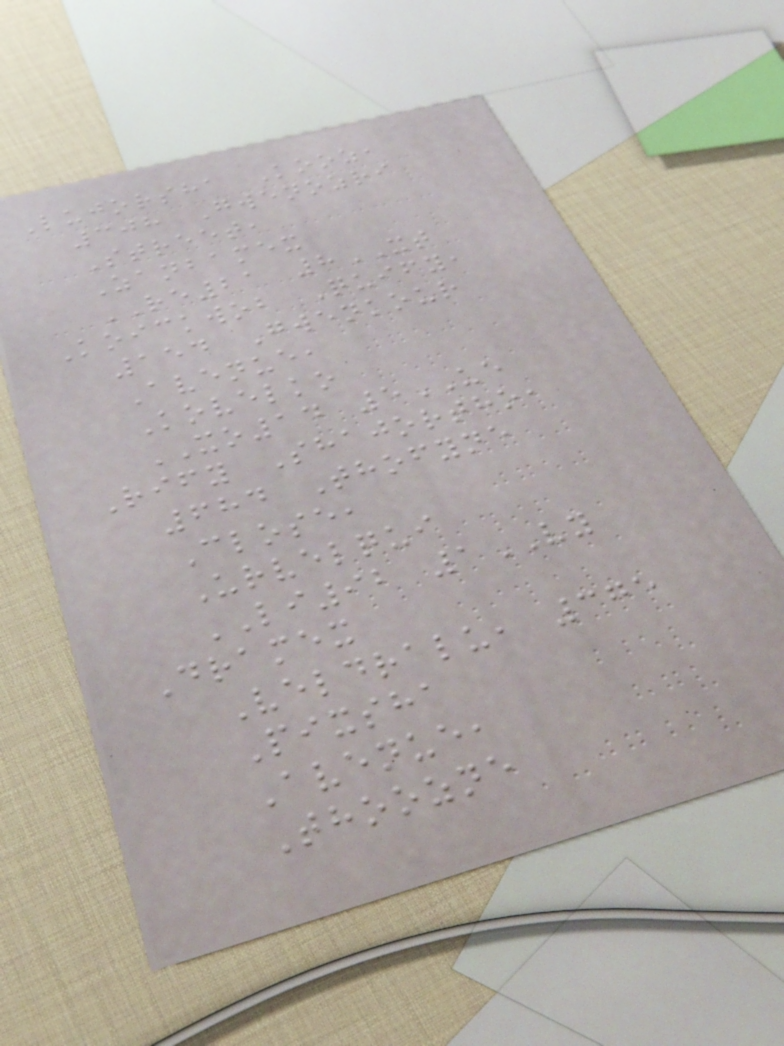Lujorsha Kooz,
308 Gwenozri
Street,
Zanbamex
RE21 8XT
Koickwob Quify,
154 Gwenkour
Avenue,
Kovelko
XO14 5UE
Rify Shajortho,
684 Thofyne
Close,
Urvelqui
LI92 1VY
Dramex
Veldralu, 375
Pixsha
Avenue,
Thoozne
